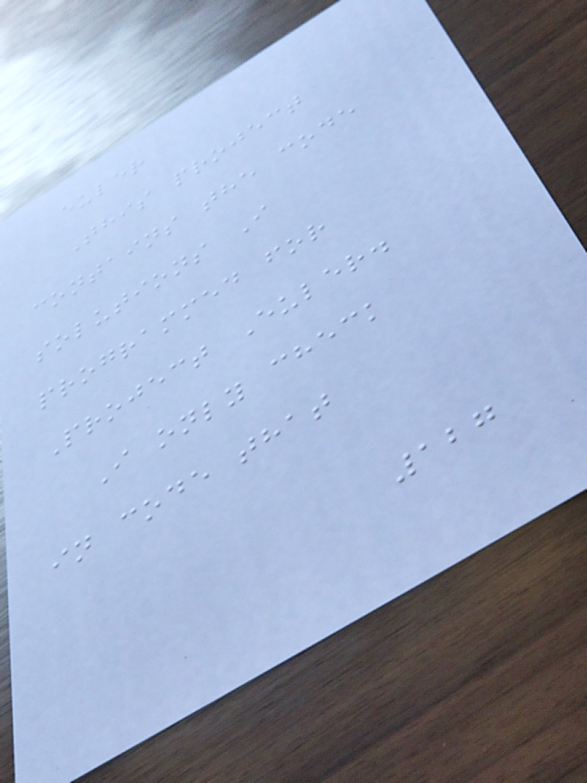euler
This project
contains the code
solutions I
programmed for
Project Euler.
I only check
in code that
127
